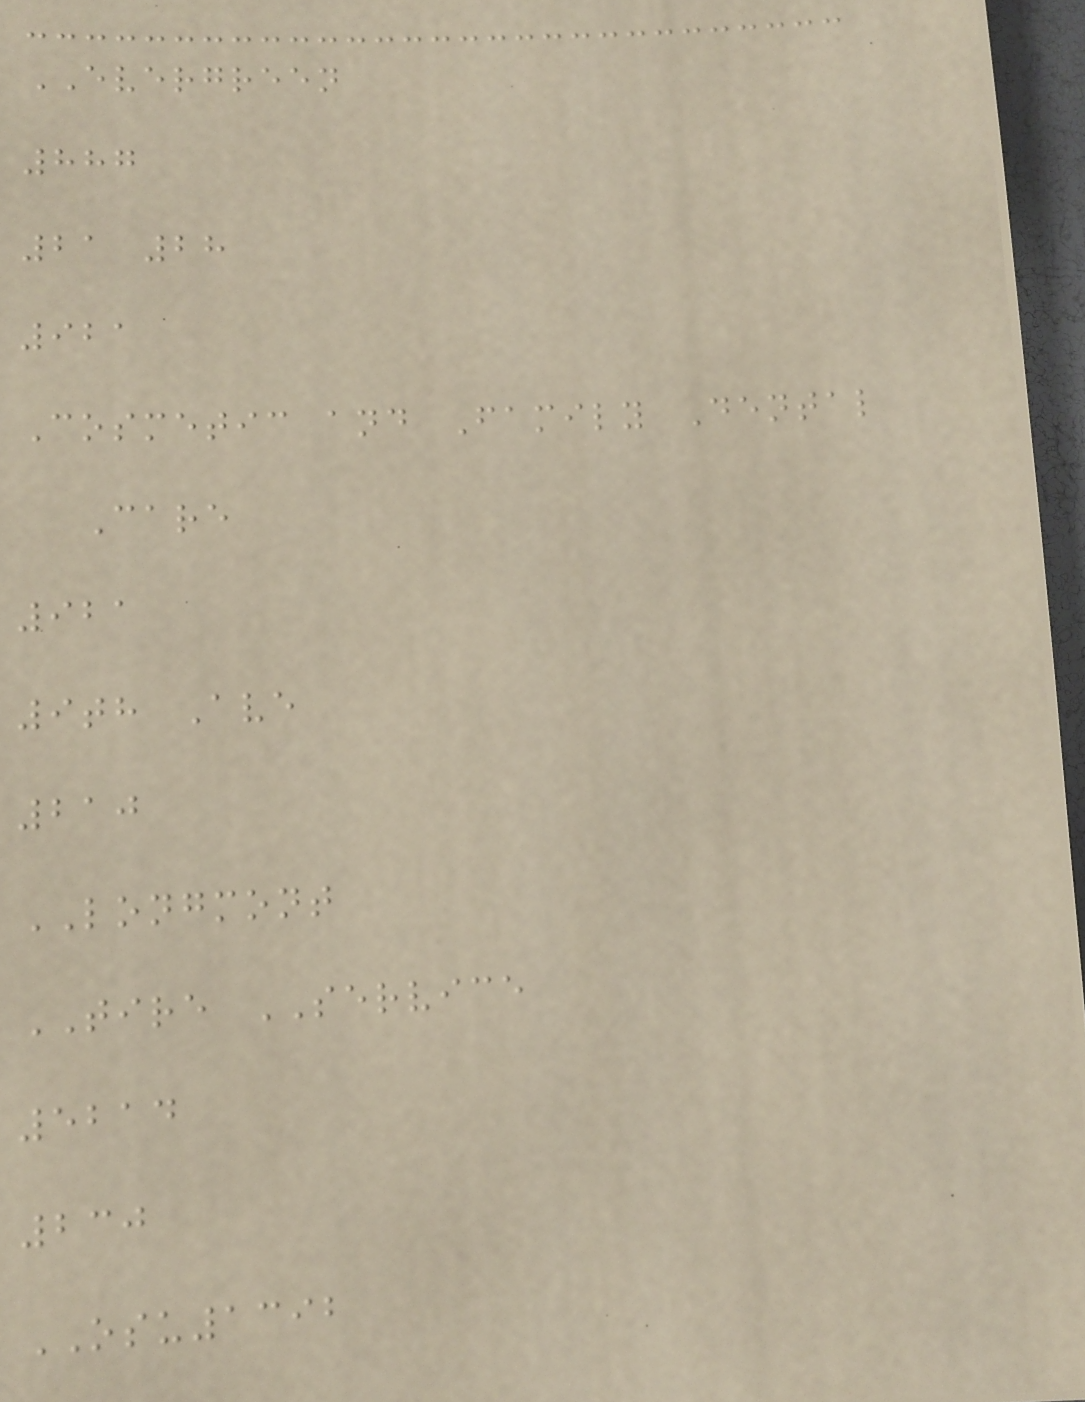EVERGREEN
887
21 28
921
Cosmetic and Family Dental
Care
921
9th Ave
210
LONGMONT
TIRE SERVICE
5214
230
OSU1392
